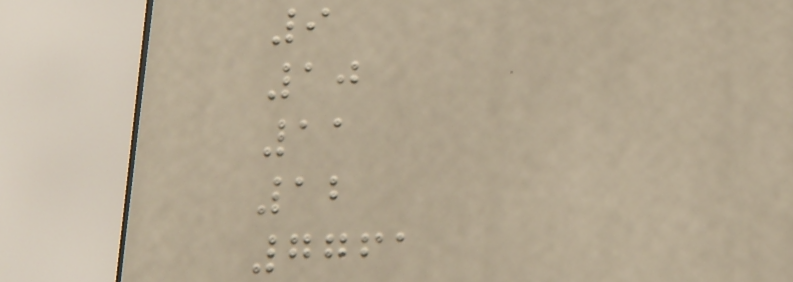9
10
11
12
7761
